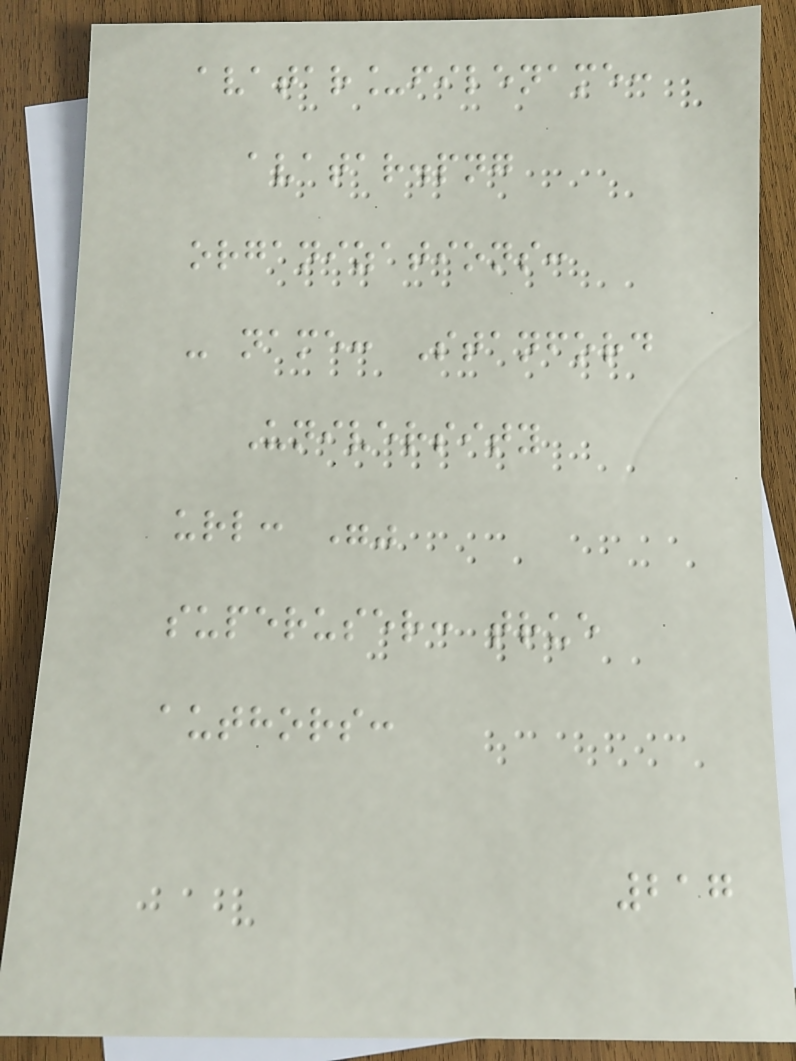avatar_filename:
avatar.png
organizations:
- name: Stanford
University
url: ""
superuser: true
authors:
217
